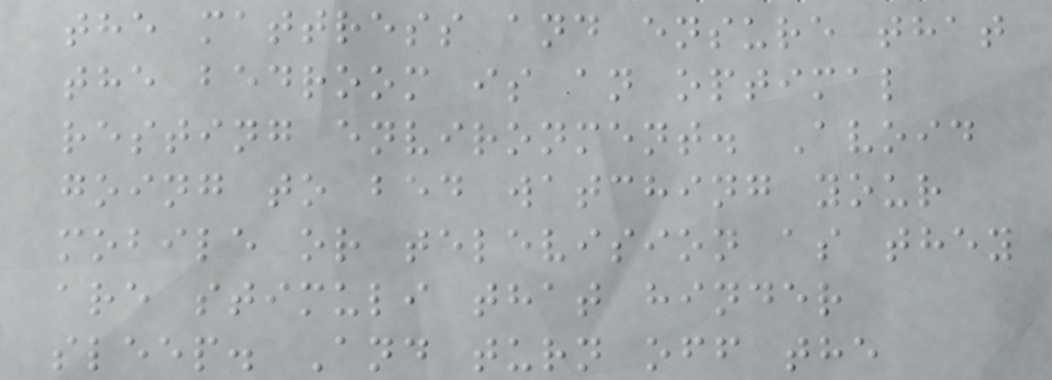the mattress and ensure that
the bedroom is an optimal
resting environment. Avoid
going to bed watching your
mobile or television as they
are stimuli that hinder
sleep. And turn off the
